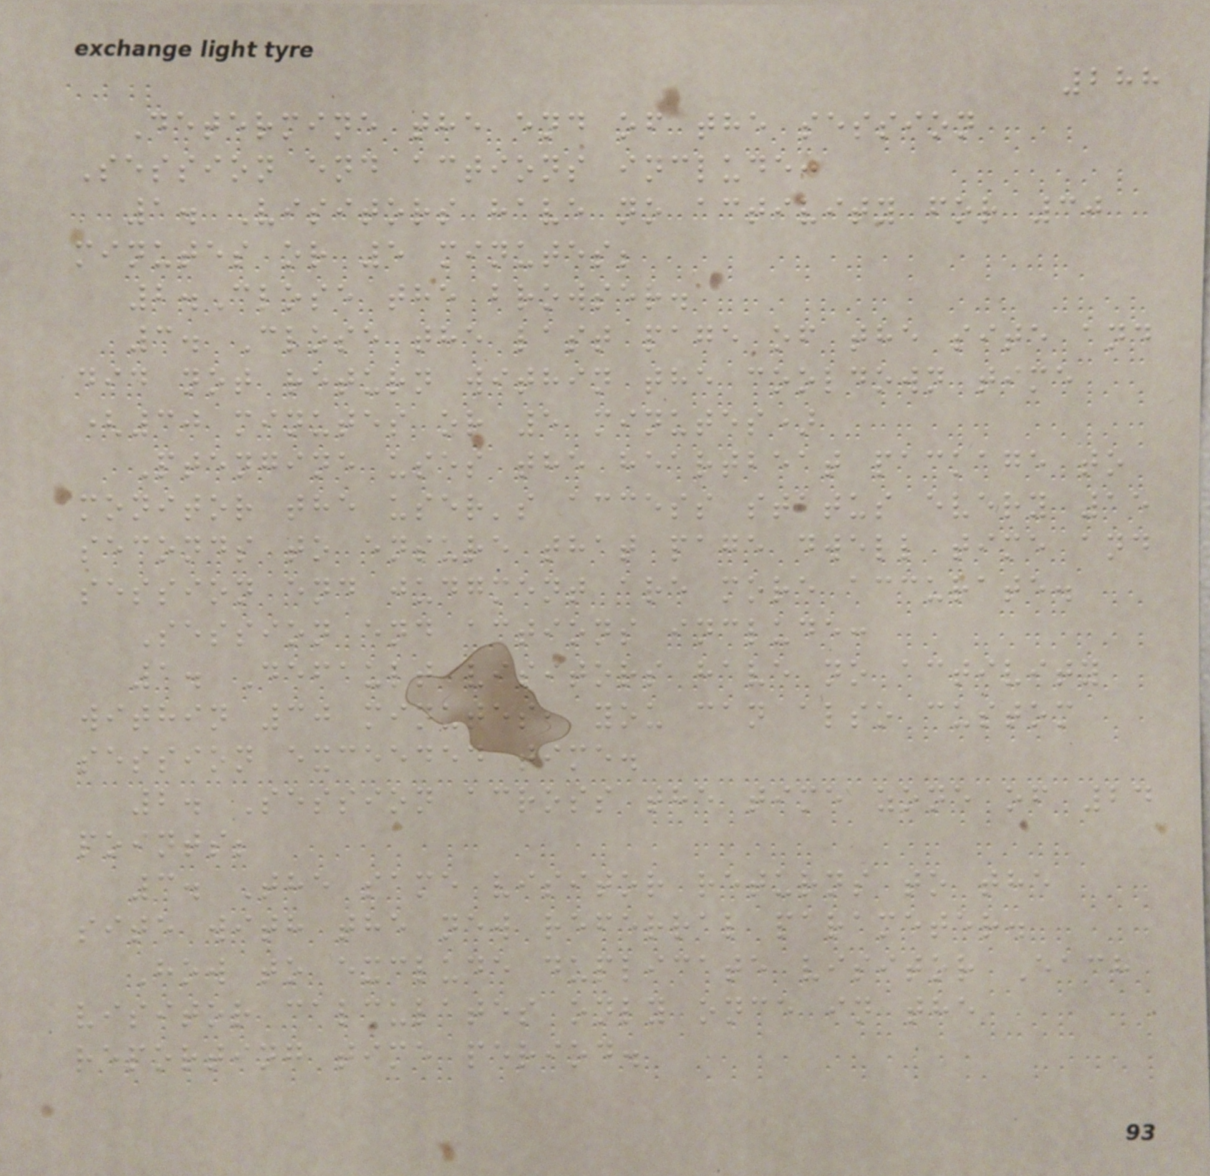288
Determine the end of the session
Session end actions include:
1. Visitors have no activity for 30
minutes or 5 minutes;
2.Close the browser.
3. Close the last page of the site and
did not return within the cooldown time
(30 minutes or 5 minutes)
Ptengine uses the heartbeat package to
monitor the user's access status every 15
seconds to ensure that page dwell time and
session end judgment are more accurate.
Session end actions include:
1. Default visitors have no activity
within 30 minutes, you can also custom
session exceeded time.
2. Session across the time zone of 24
points;
3. The same visitor returns to the
site with the new referral parameter.
How to exclude duplicate visitor Each
visitor calculates only once in the
reporting time period.
